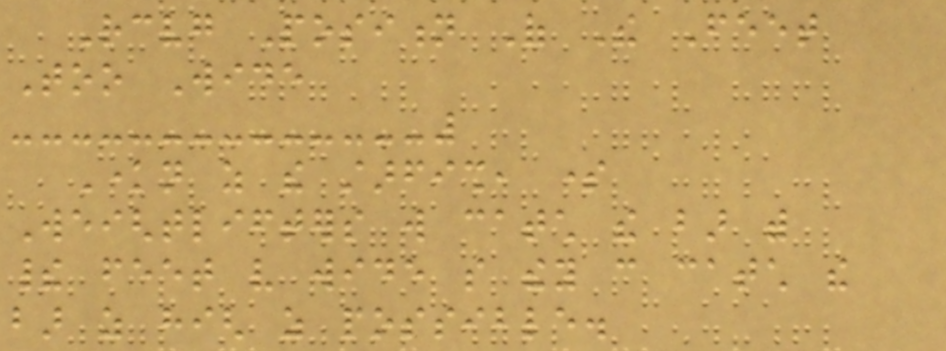Receiving Position Of The Feet
Too Wide
Known as the starfish, some
Weightlifters will catch the bar with
their feet very wide so they can catch the
bar as high as possible.
